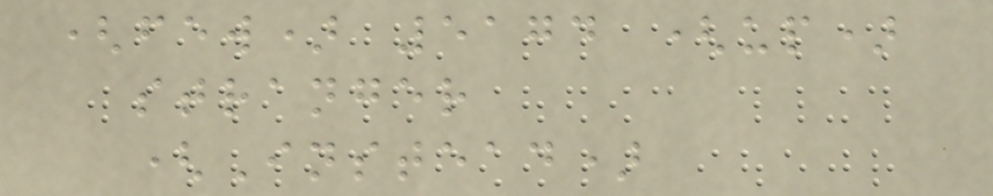(few) 5174 (up)
stranger
(Instead)
